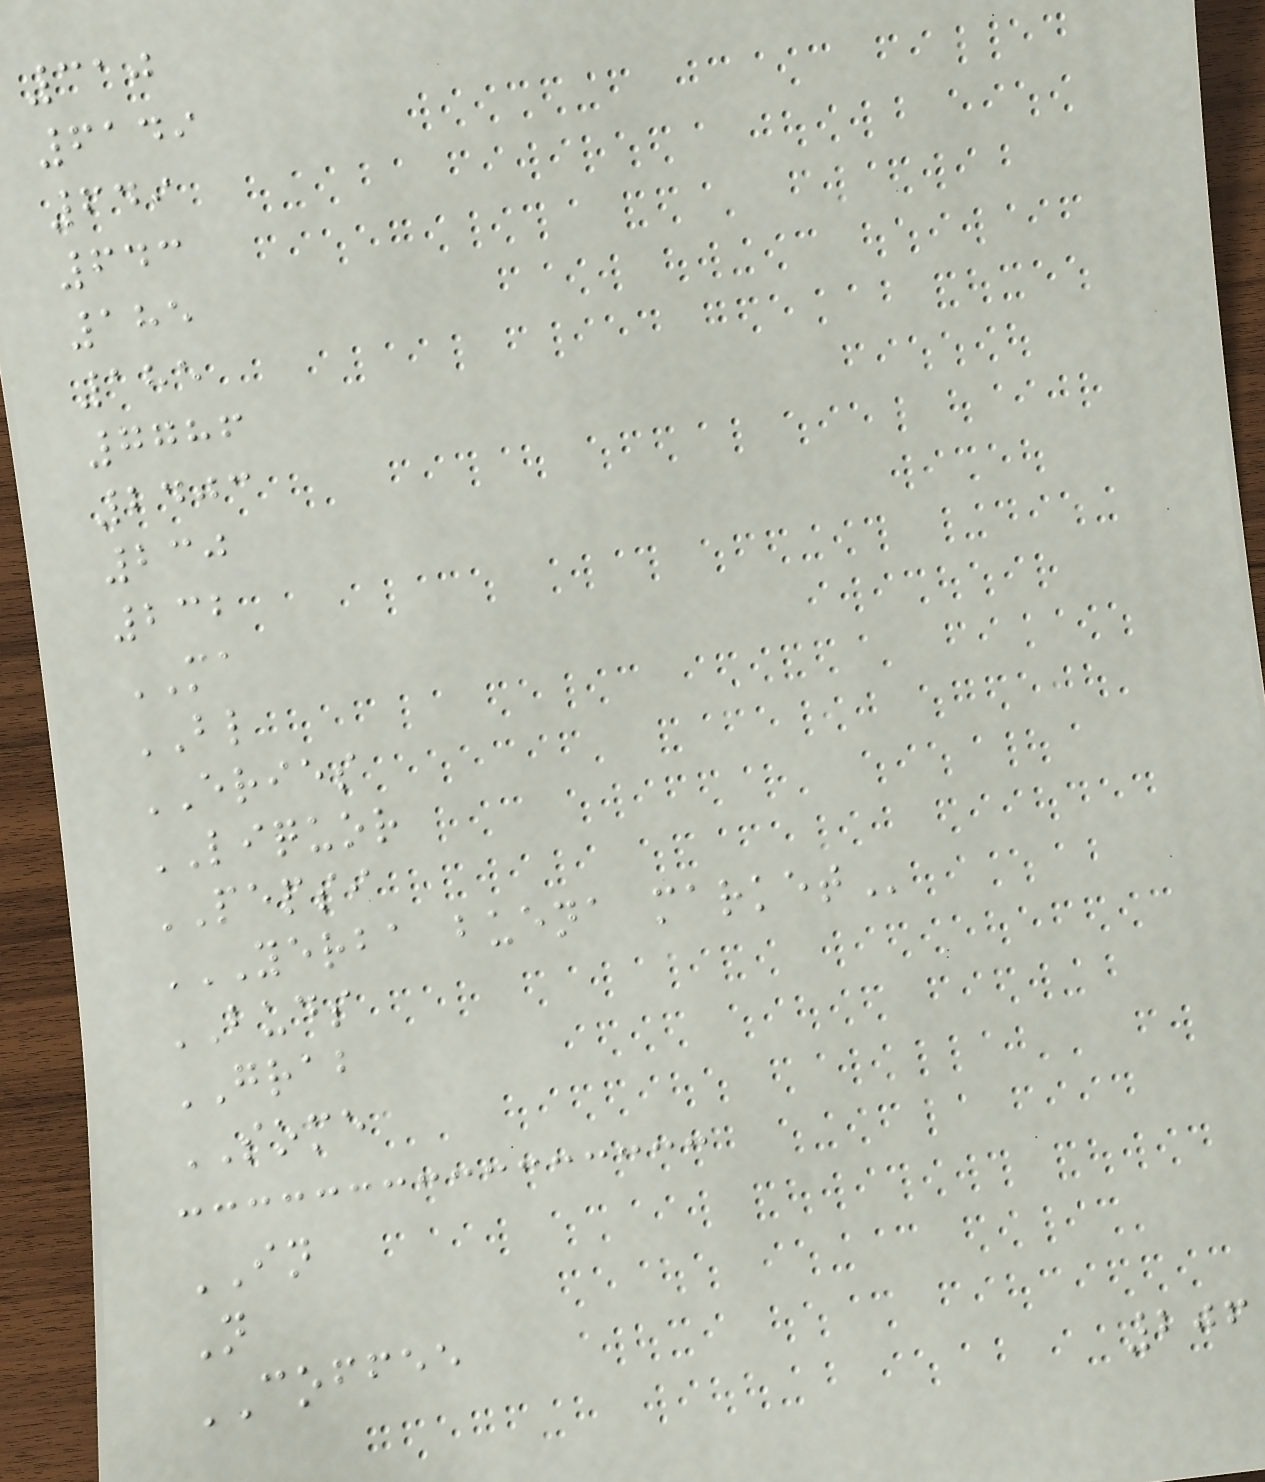310
6149
649
643
185
185
7786
2403
230
232
MA
BL
ERIES
LIQUOR
PEPSI
YERBA BUENA MARKET
BUDS
GRAB
SOME
IN
N
COFFEE
206
